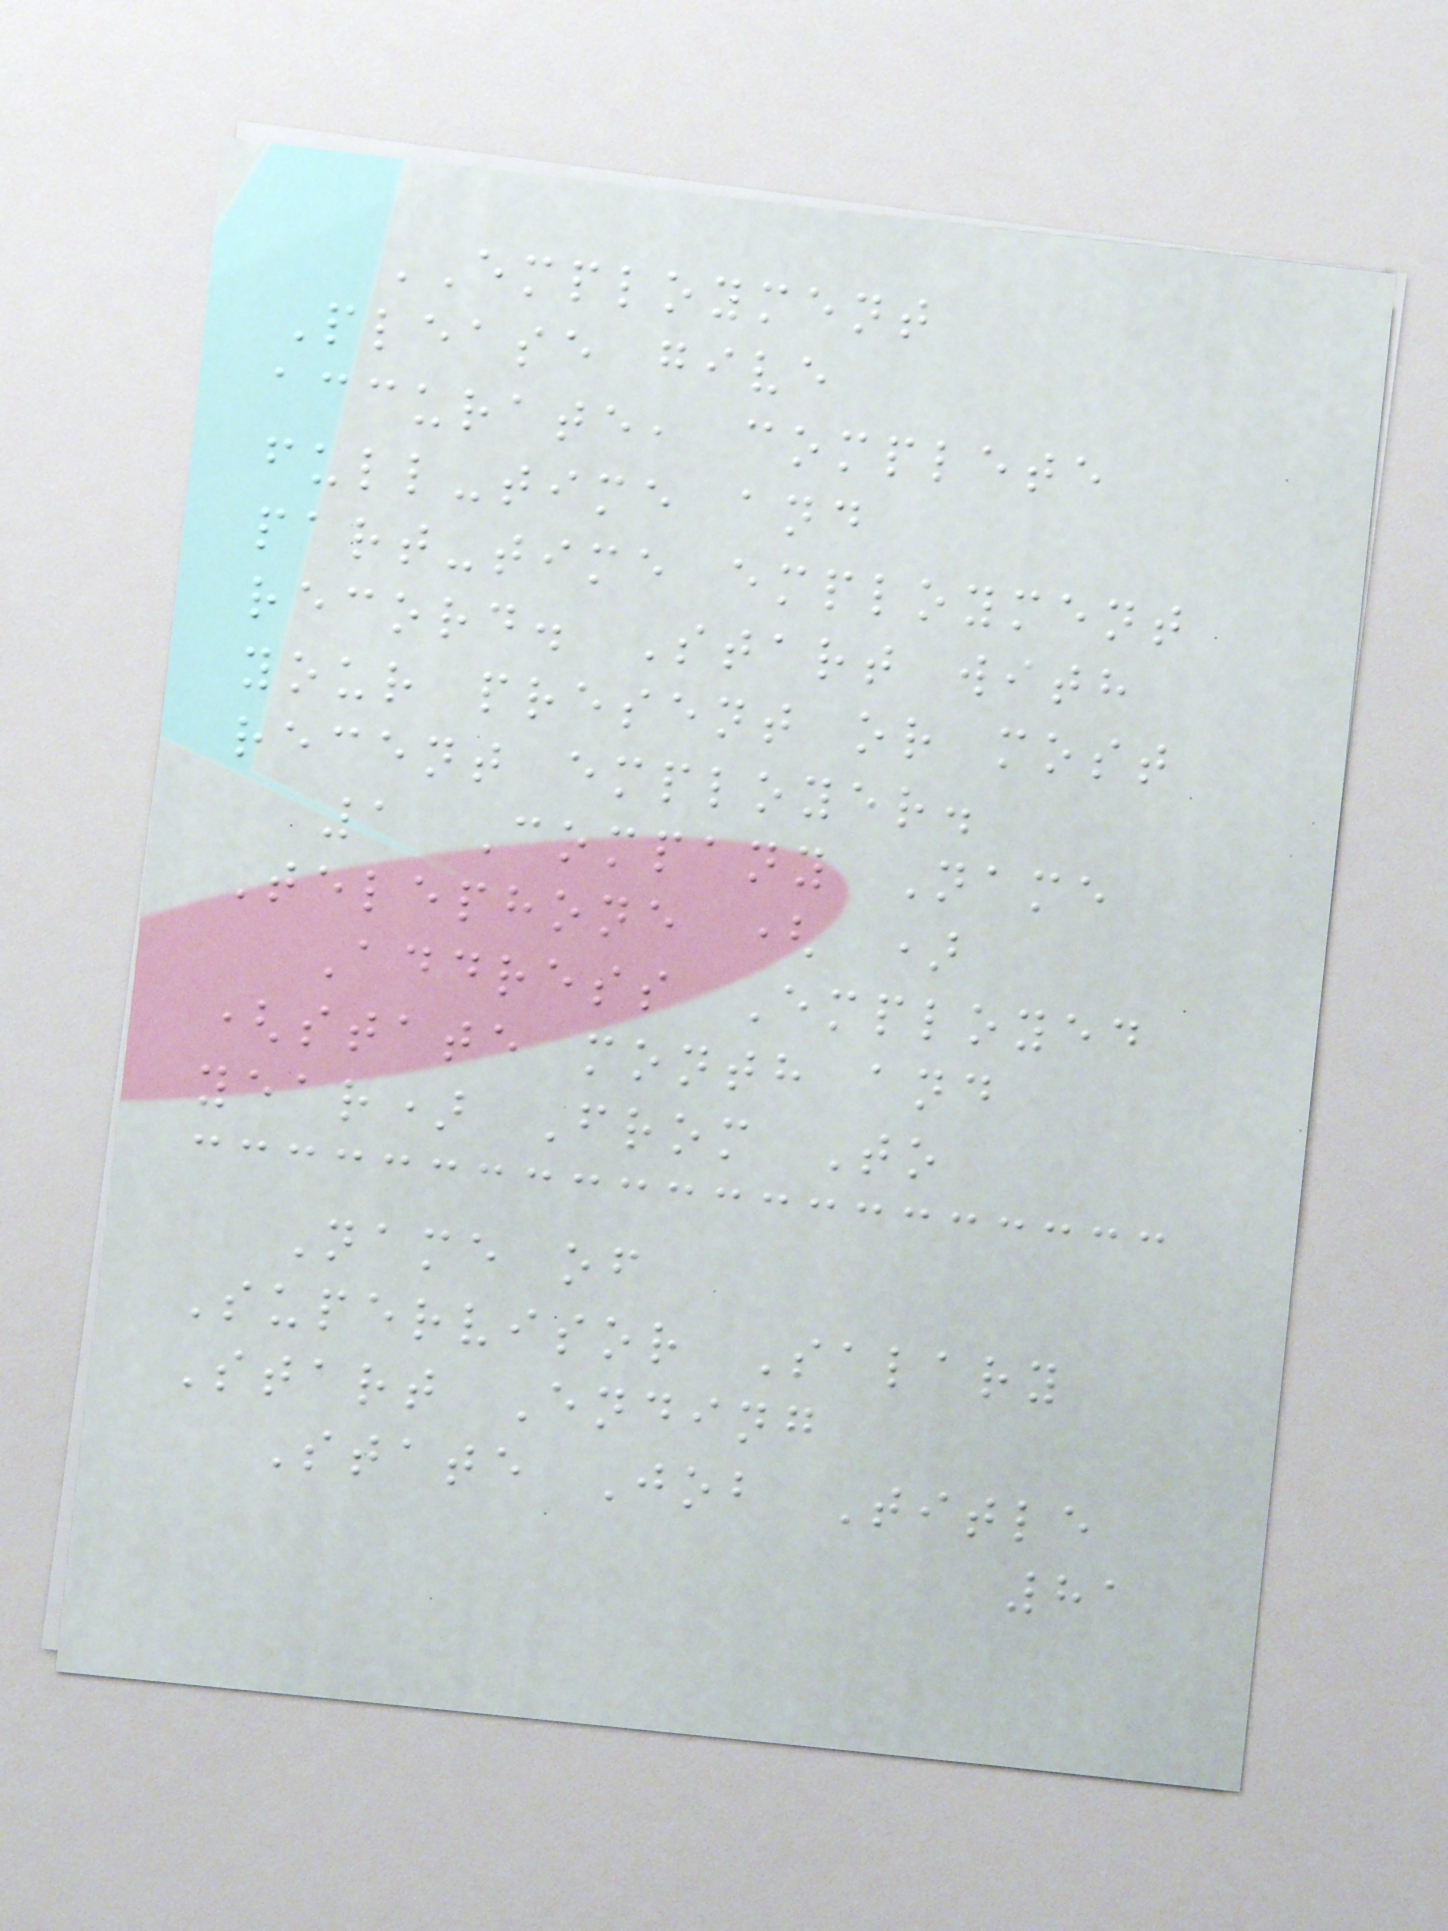EMPLOYMENT
Please give
accurate, complete
full-time and
part-time employment
record. Start with
your present or most
recent employer.
1 Company Name
Telephone ( )
Address Employed
(state month and
year) From To
Name of
Supervisor Salary
Start Ending
State Job Title
81
